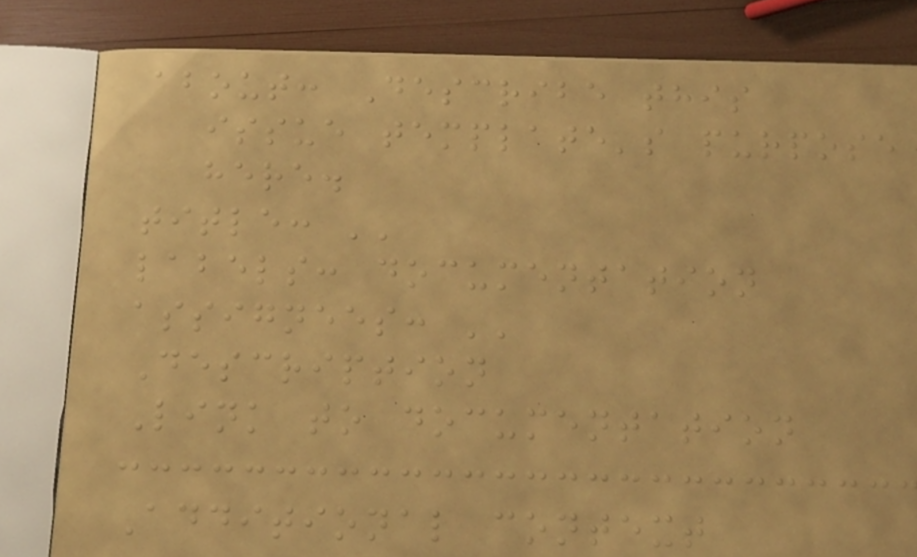about: Describe this
issue template's purpose
here.
title: ''
labels: documentation
assignees: ''
Description
Link to documentation
Additional context
